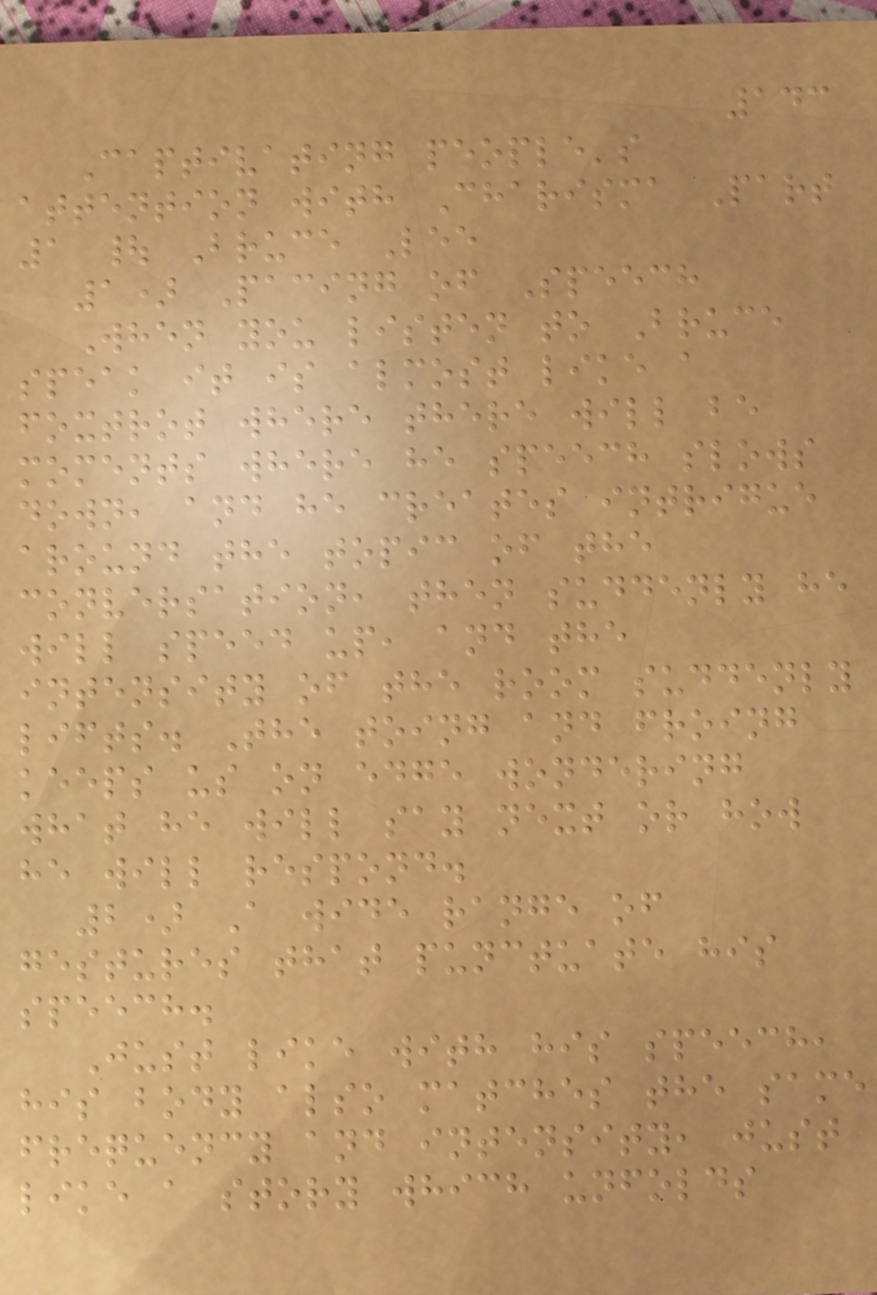143
Captivating people's
attention with Charisma Part
1 | Bruce Lee
1) Pacing of Speech
When you listen to Bruce
speak it is almost like a
foxtrot where there will be
moments where he speech slows
down, and he creates intrigue
around the topic of the
conversation, then suddenly he
will speed up, and the
intensity of the room suddenly
lifts. The toing and froing
keeps us on edge wondering
what he will say next or how
he will respond.
2) A wide range of
gestures that punctuate his
speech.
Just like with his speech,
his body also matches the same
frequency and intensity, just
like a story which unfolds
